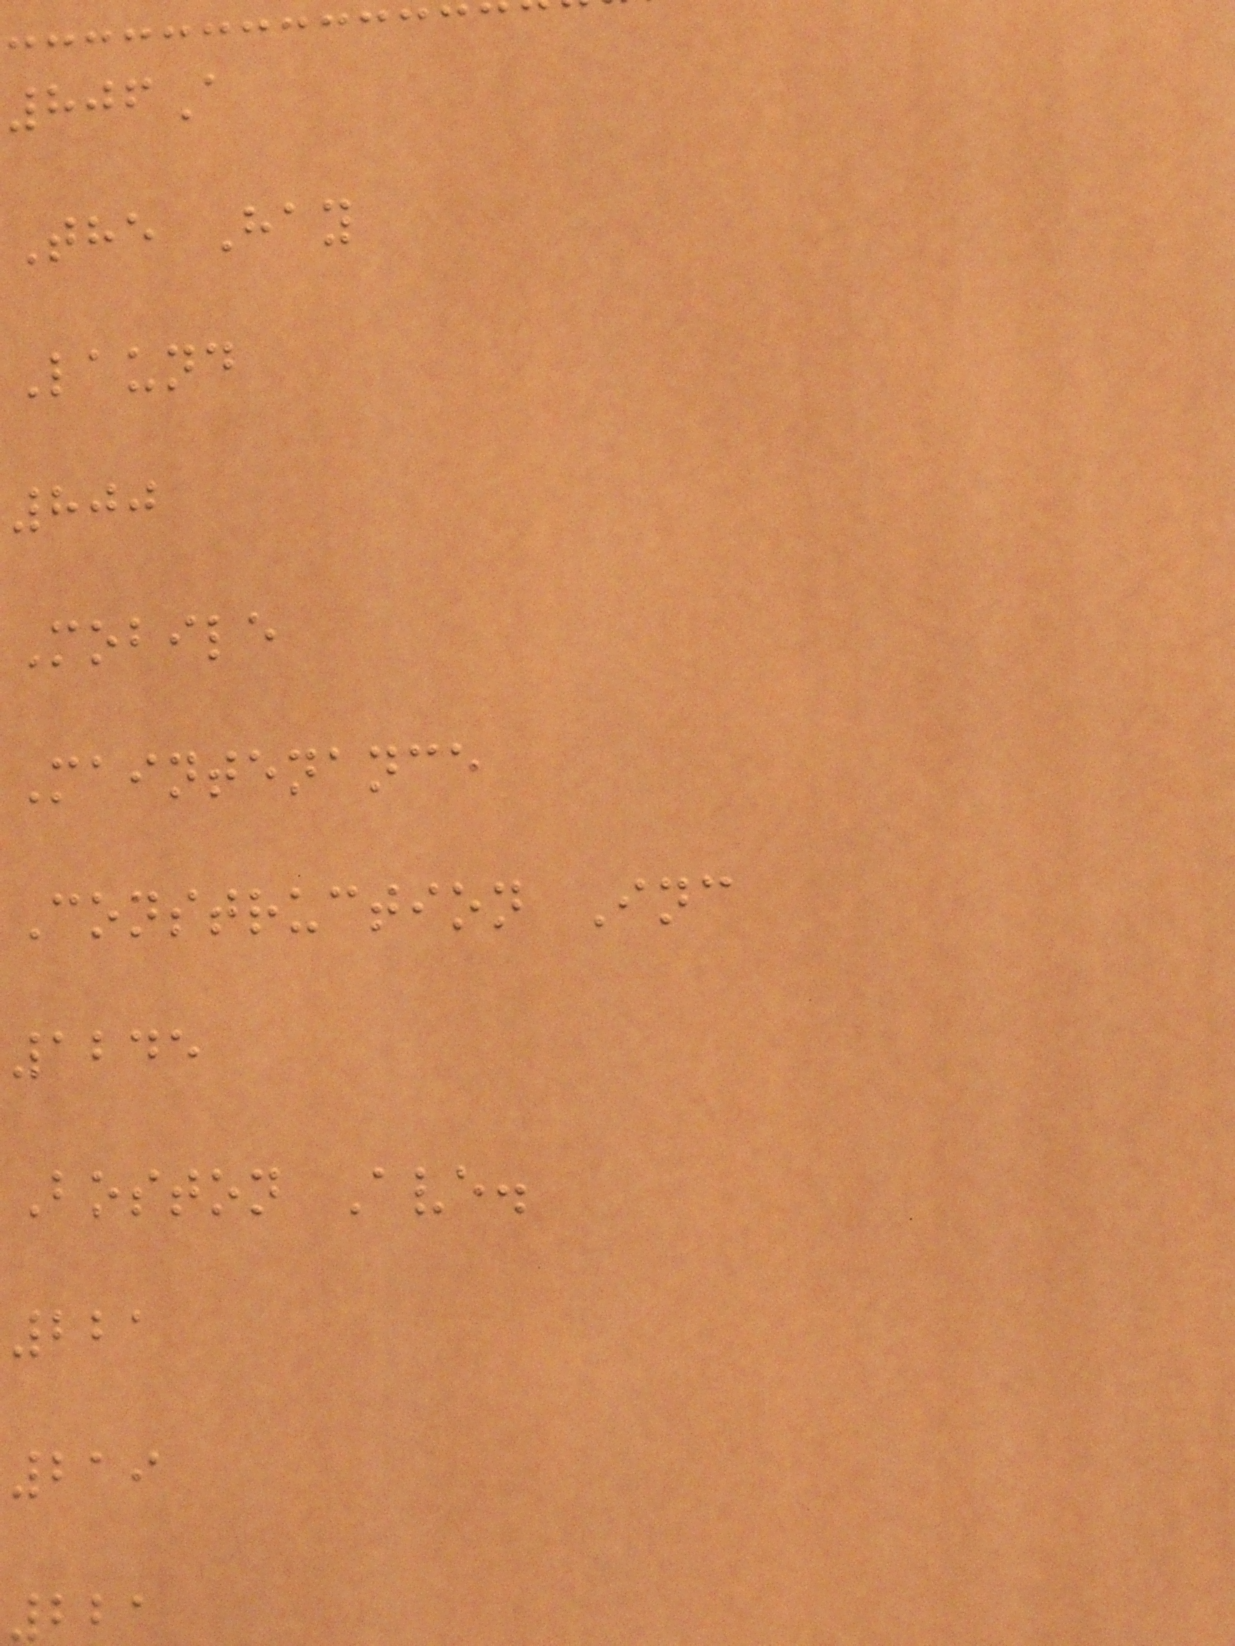806A
The Hay
Laund
800
Mobile
Maintenance
Construction Inc
1245
Boston Ave.
221
219
221
